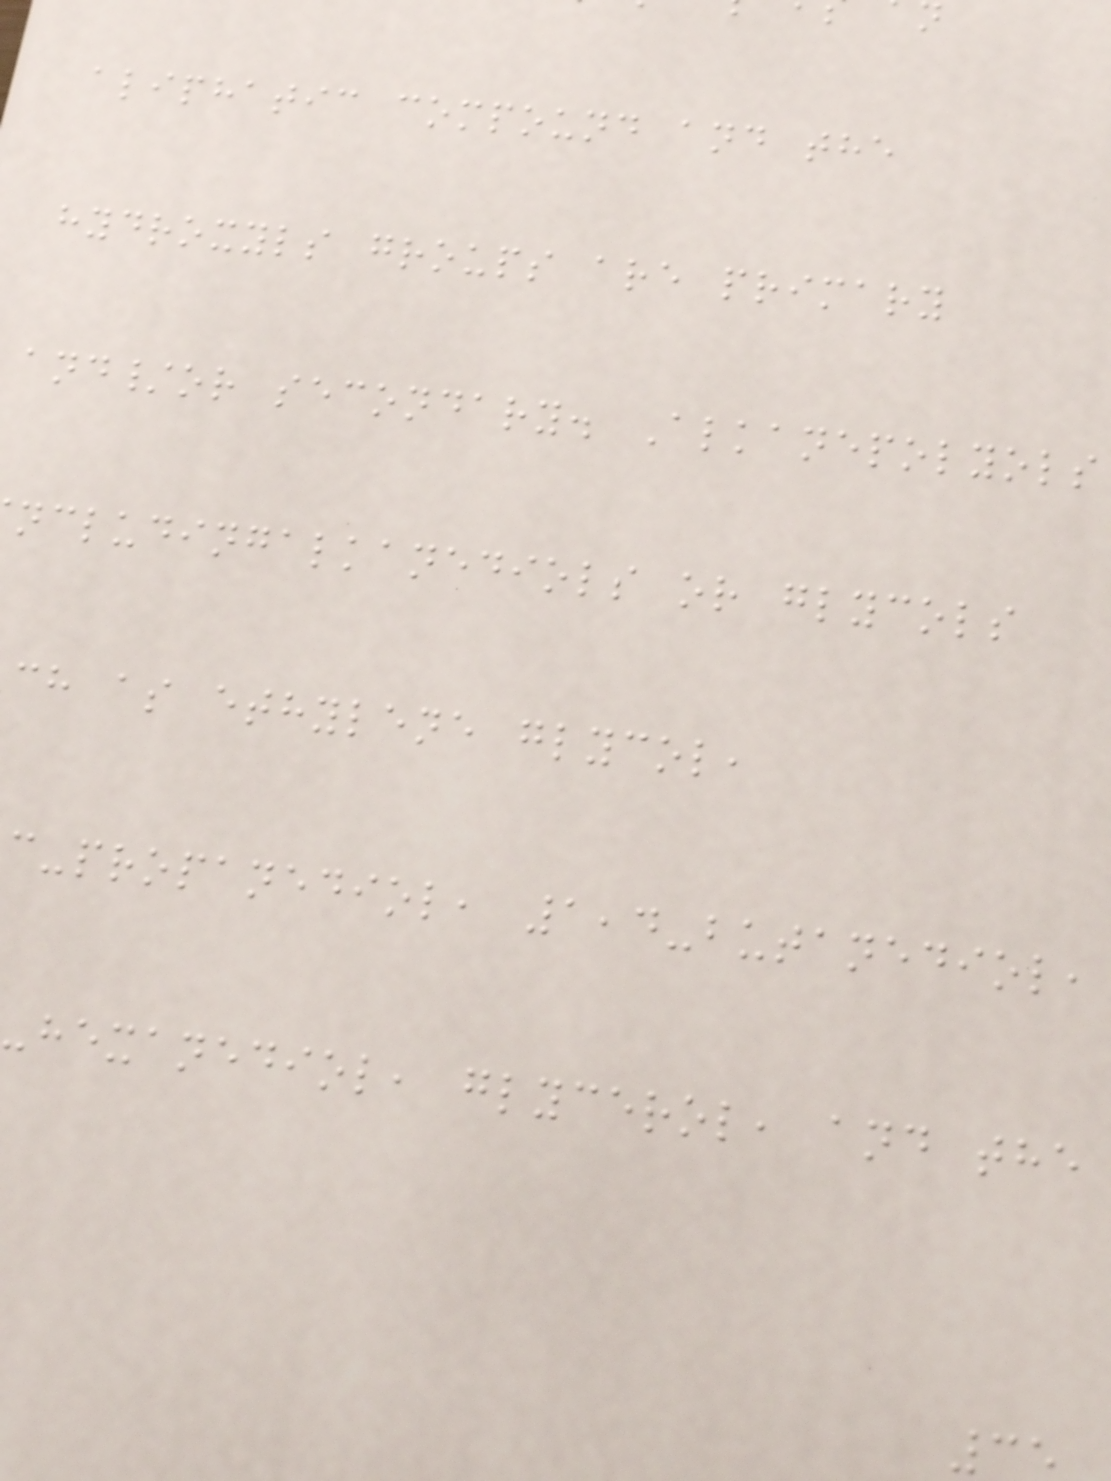aliphatic compound and the
hydroxyls groups are primary
and/or secondary. Alkanepolyols
ncludingalkanediols or glycols
ch as ethylene glycol,
c-propanediol, 1,4-butanediol,
hexanediol, glycerol, and the
